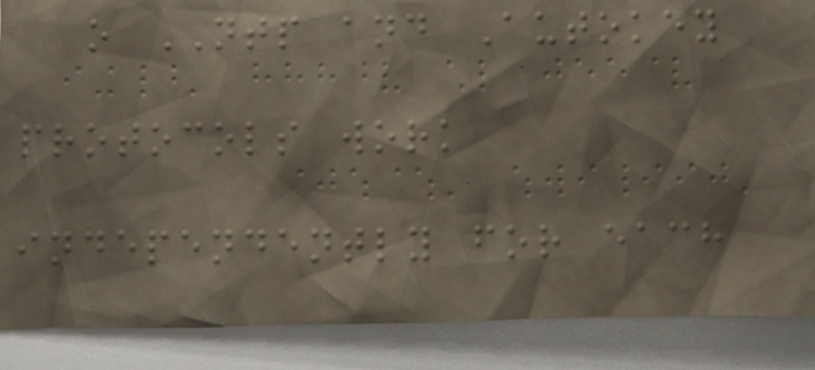o NTP and Autokey
protocols work
independently for each
